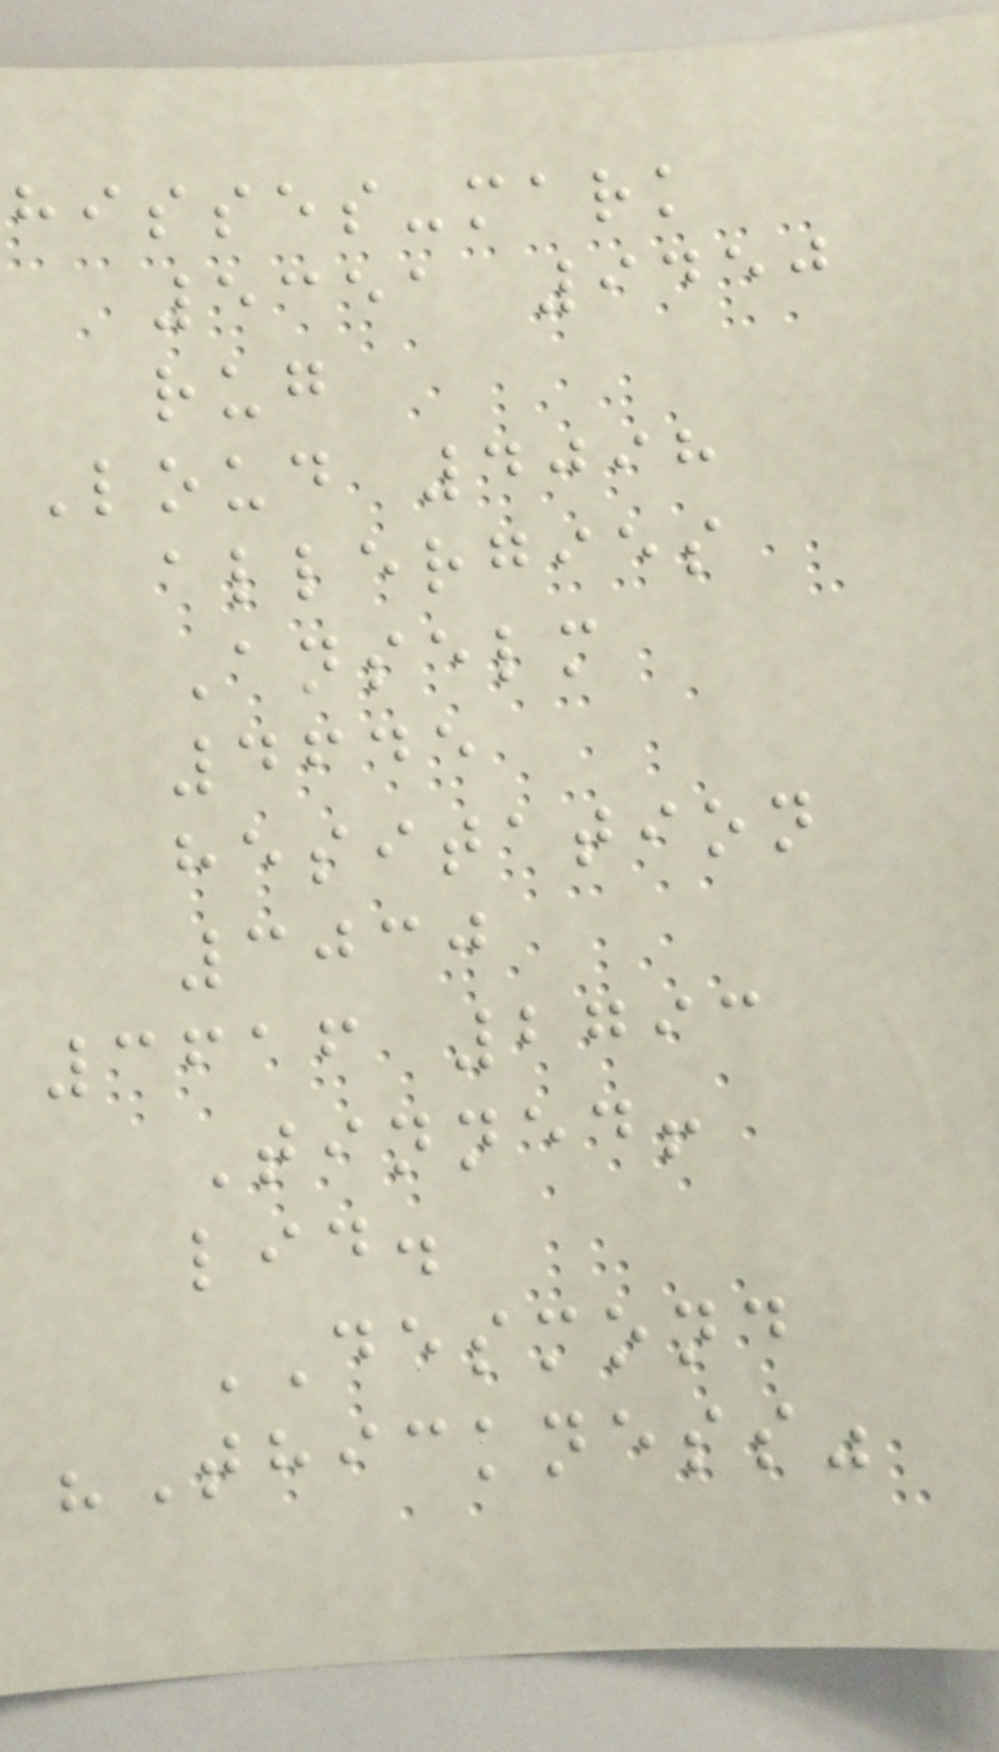hisses-mark
5351 9450
rug
Loud 4098
allergies
Anselm
4645
hesitation
3030
3616 2793
Tinned!
lid.
DESMOND
"Thickness"
